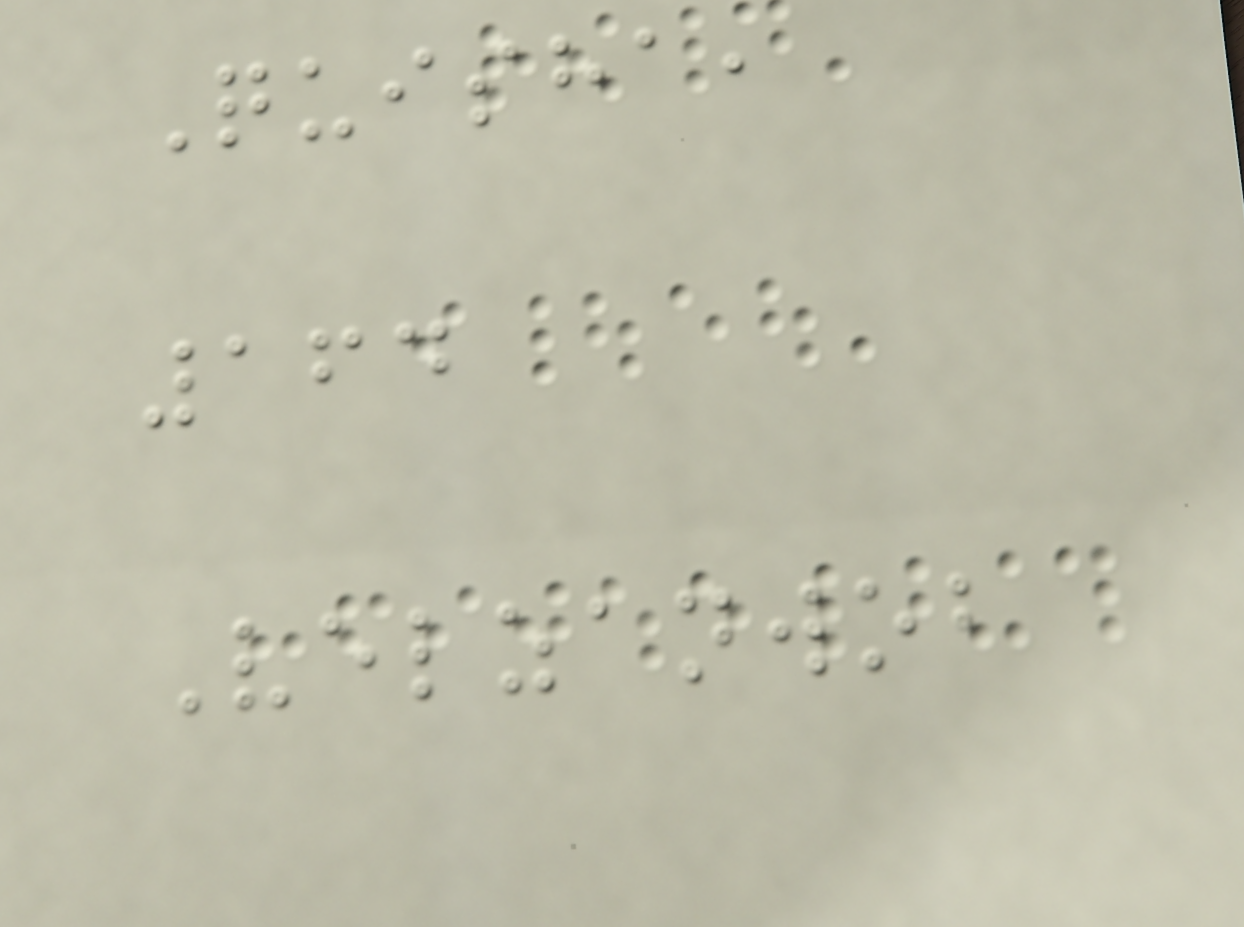Quisha,
164
Velzanwob
